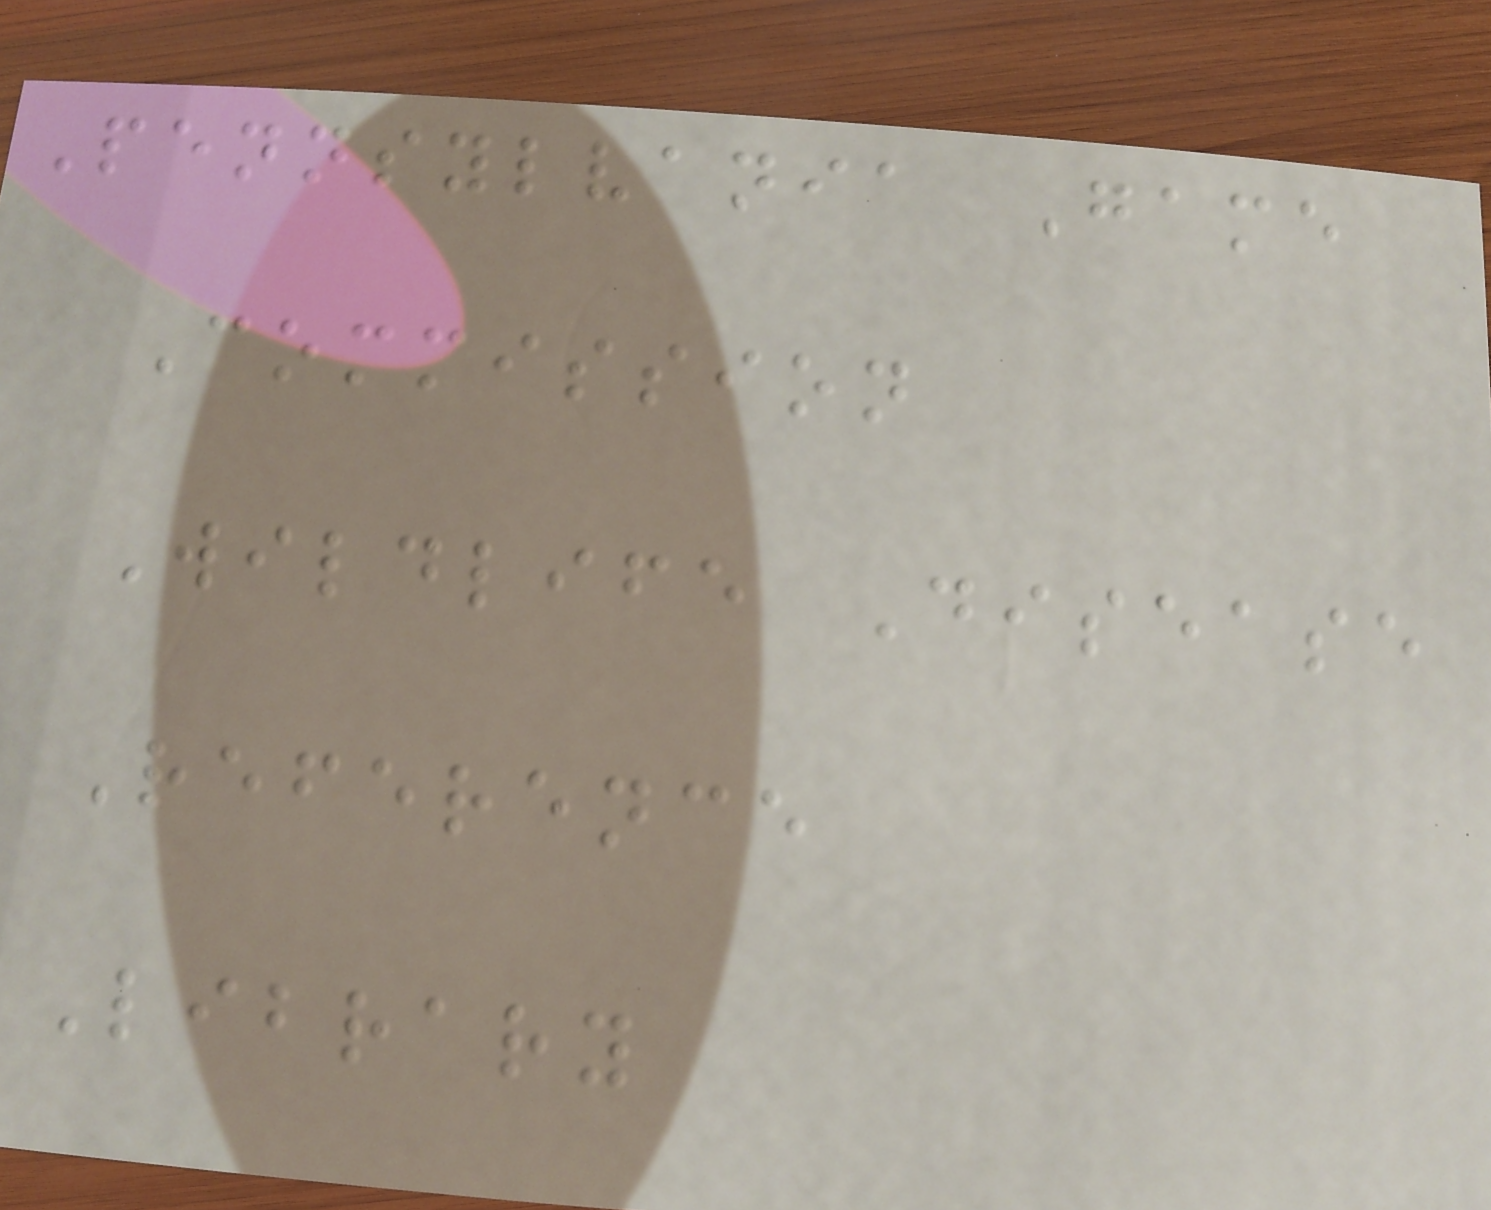Pennsylvania Game
Commission
Wildlife Disease
Reference
Library
